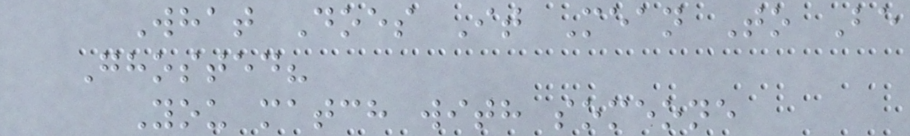What Does It Mean To Be
Ghosted?
You match with someone
